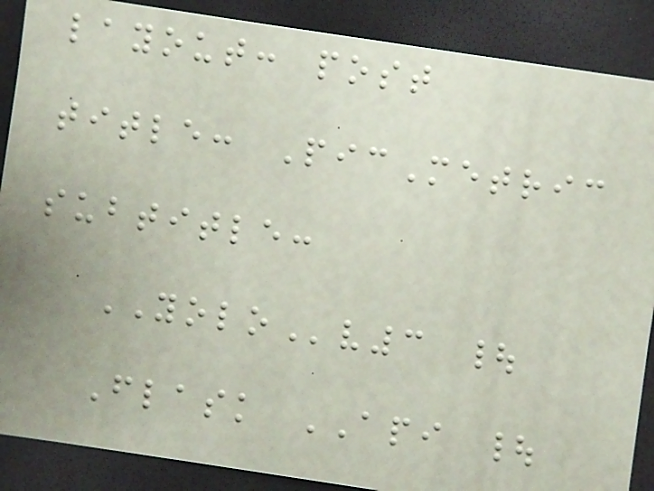layout: post
title: PicMetric
subtitle:
YOLOv3 |
Flask API |
